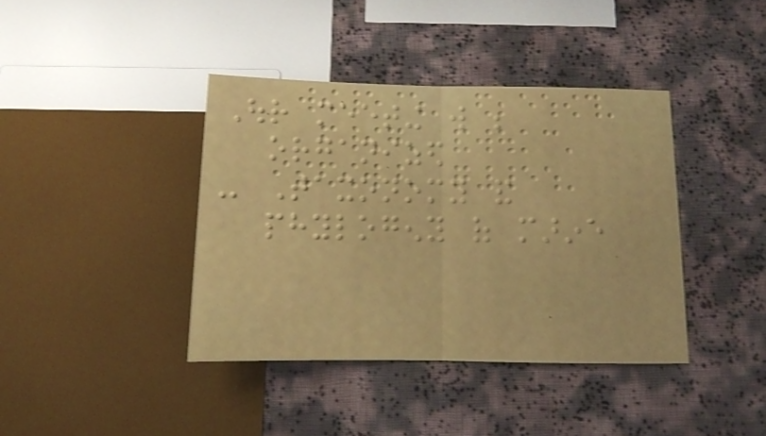Our meeting will be
organized
- Taxonomy and
phylogeny of marine
